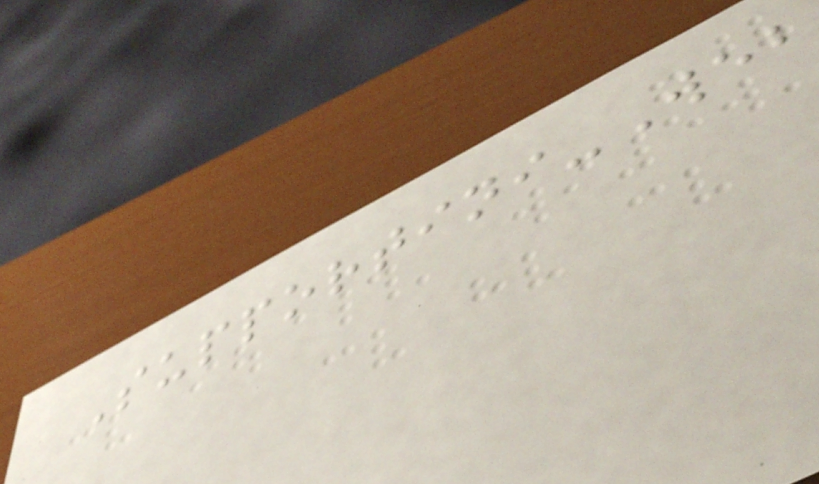Supportini-Web
